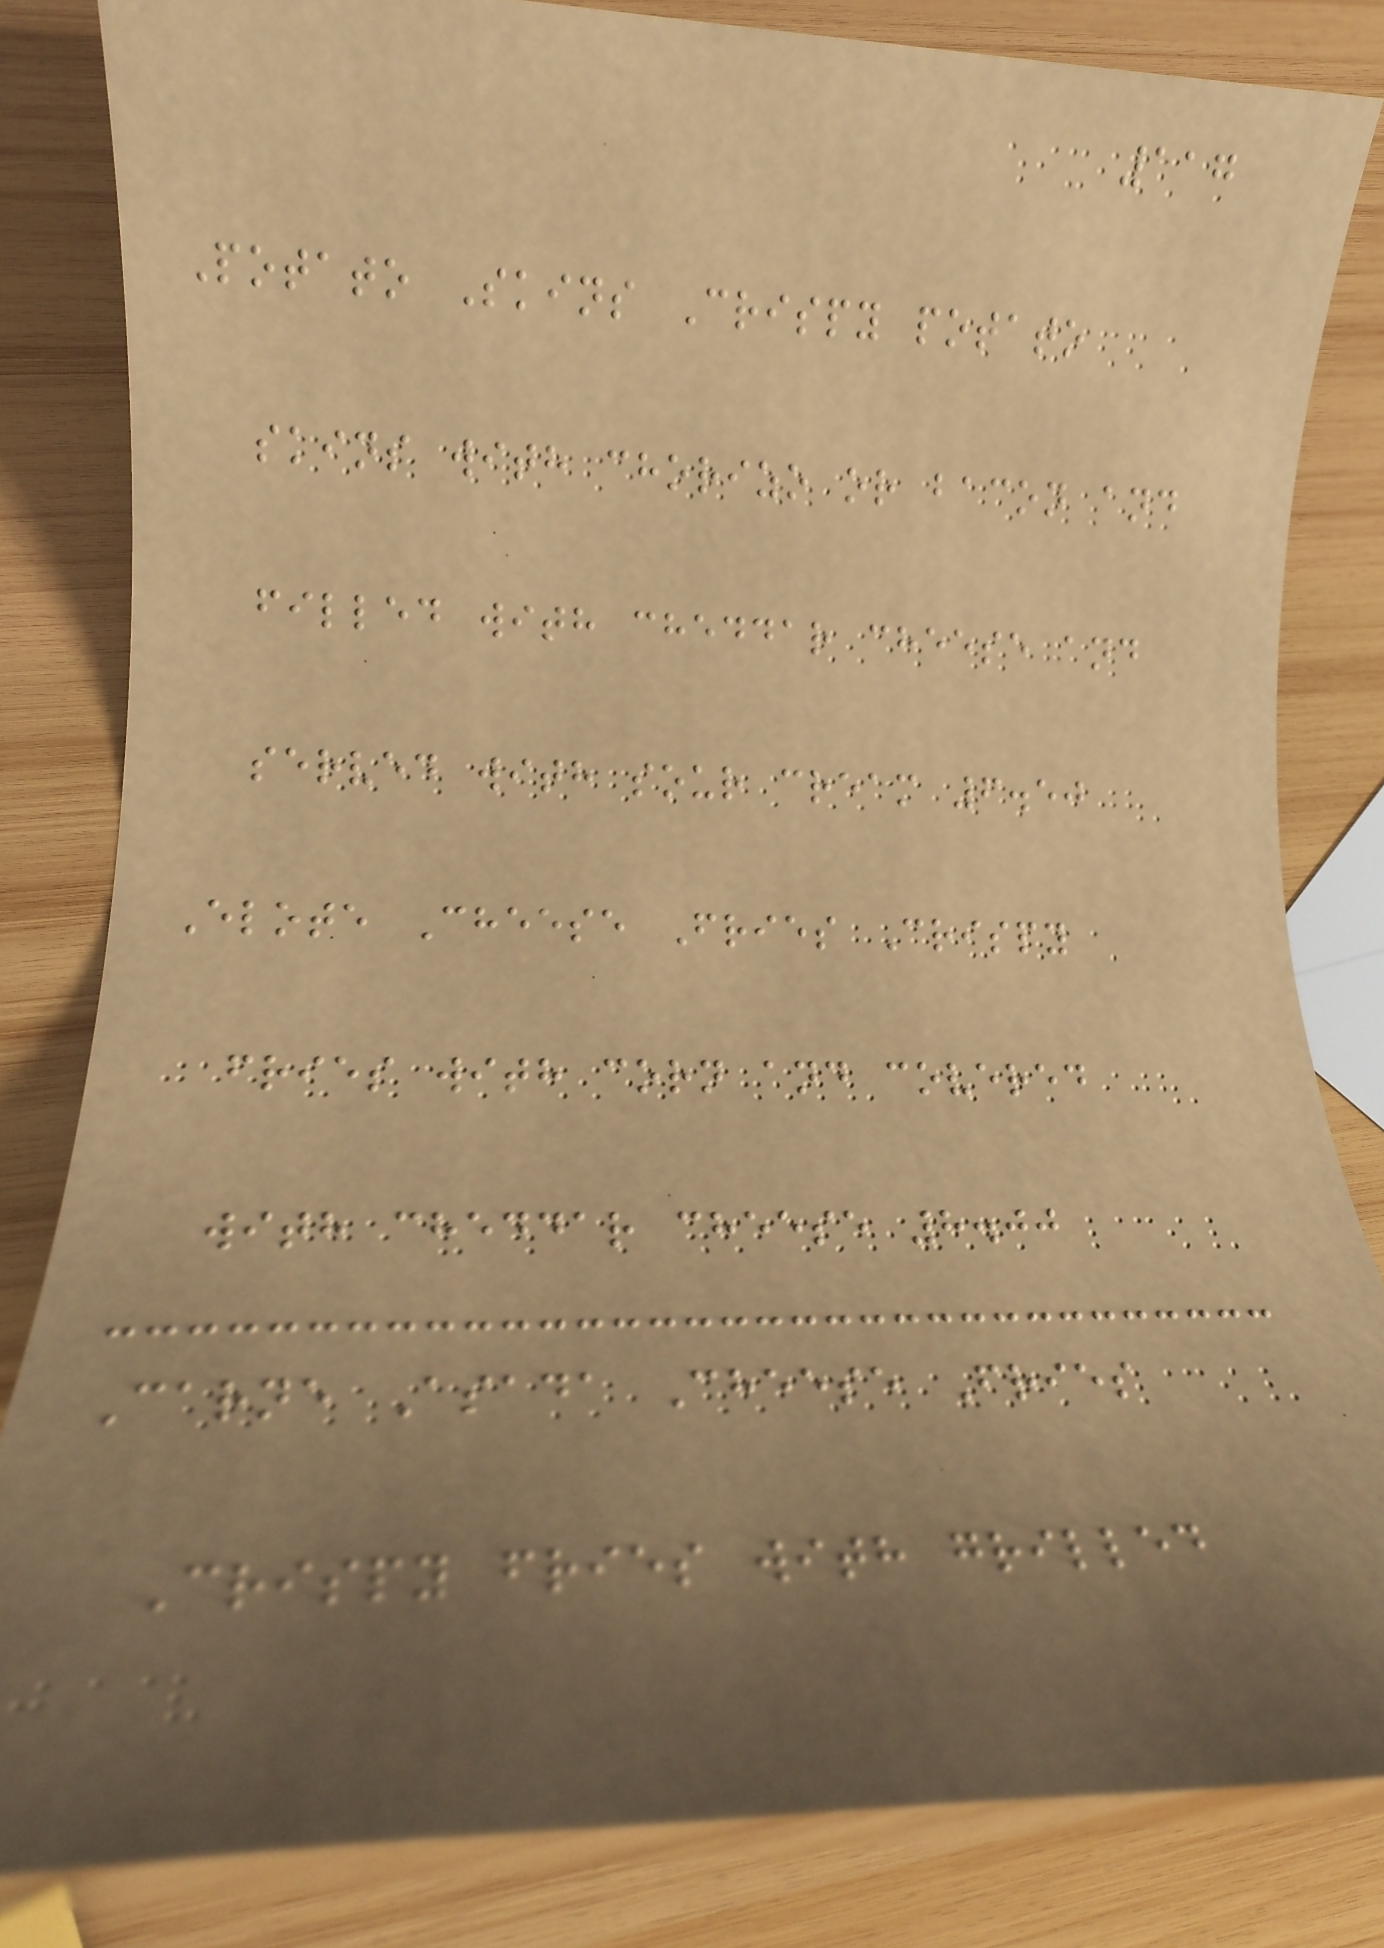117
Potato Skins Crispy potato
skins with chorizo or bacon and
filled with cheddar cheese and
served with sour cream 6.50
Elote Cheese Fries Crispy
fries with corn and covered
with cheddar cheese 8.00
Carne Asada Cheese Fries
Crispy fries with grilled
